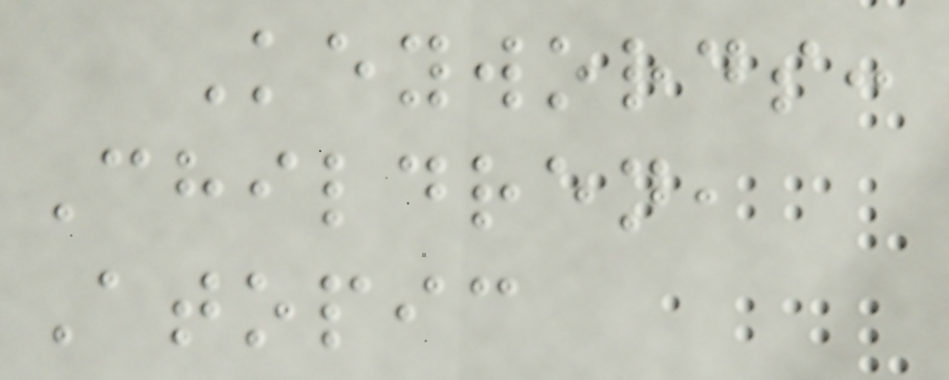Keywords:
Children,
Atopic
